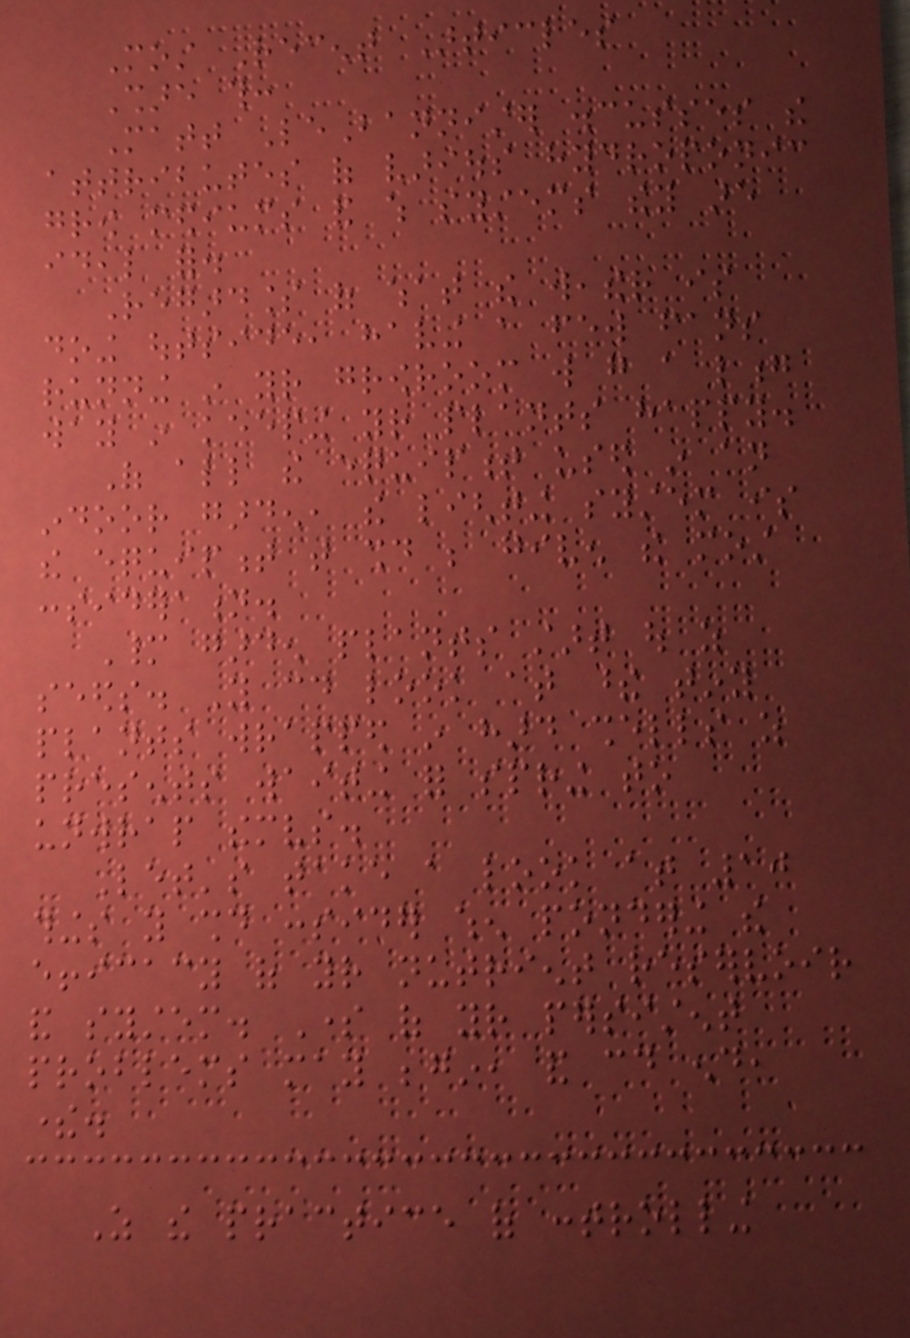Most Recent Articles
Share this:
Matt LeBannister discusses the
attributes of various hydroponic
grow mediums and which systems they are
ideal for.
Regardless of what the weather is
doing outside, having a few fans
running in your growroom will go a long
way in keeping your plants happy.
Of all the equipment used in an
indoor garden, the lighting system is
the equipment that should be given the most
consideration.
Many garden plants start out as
seeds. You could look at these tiny
plants wrapped in hard shells as
presents waiting for spring to
unwrap themselves.
Let's take a look at 10
things you should consider when pondering the
efficacy of your nutrient reservoir
and system. Some of your persistent
problems may begin, and could end,
there.
As the practice of controlling
